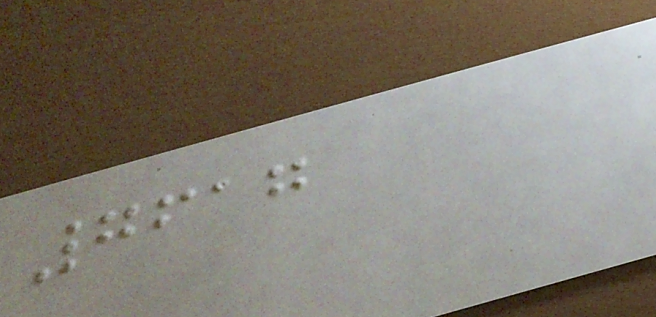7617
